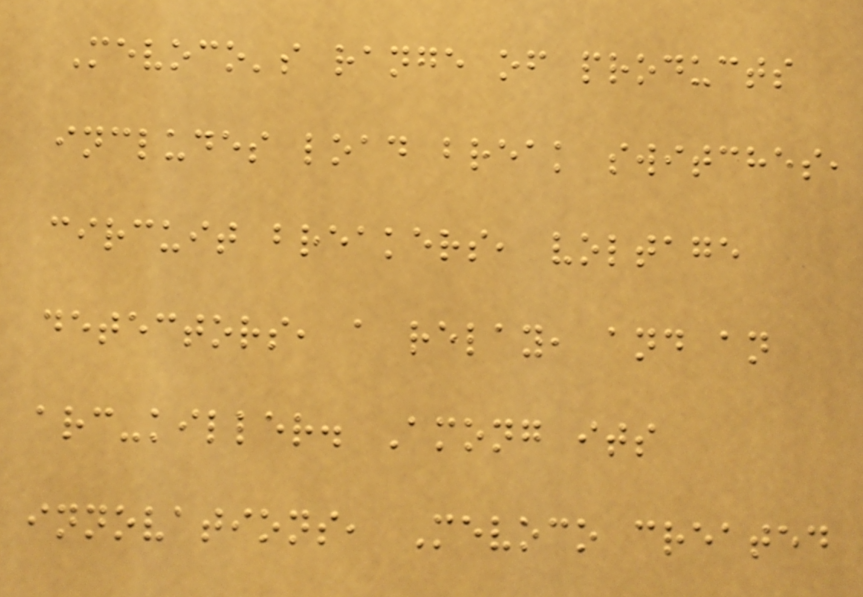Mevoco's range of products
includes load break switches,
circuit breakers, voltage
detectors, a relay, and an
arc-killer. Among its
innovations, Mevoco created
